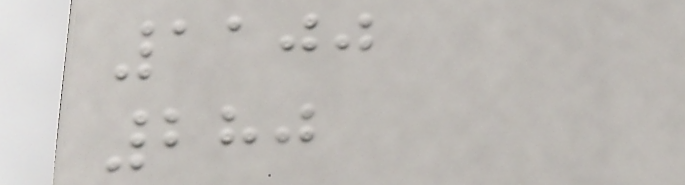1100
280
